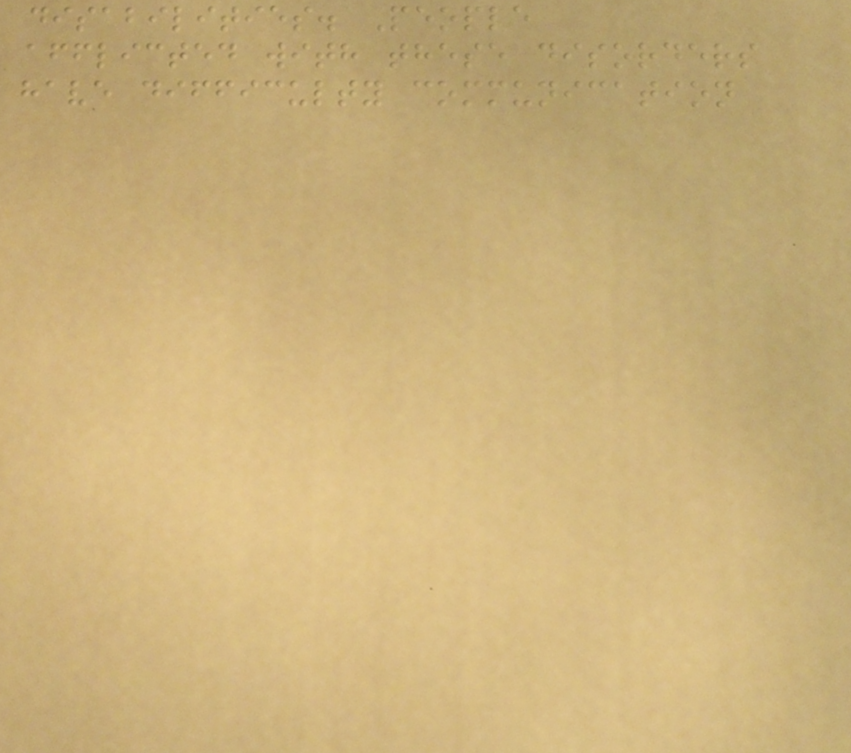disabilities. People
afflicted with these disorders
have difficulty communication
